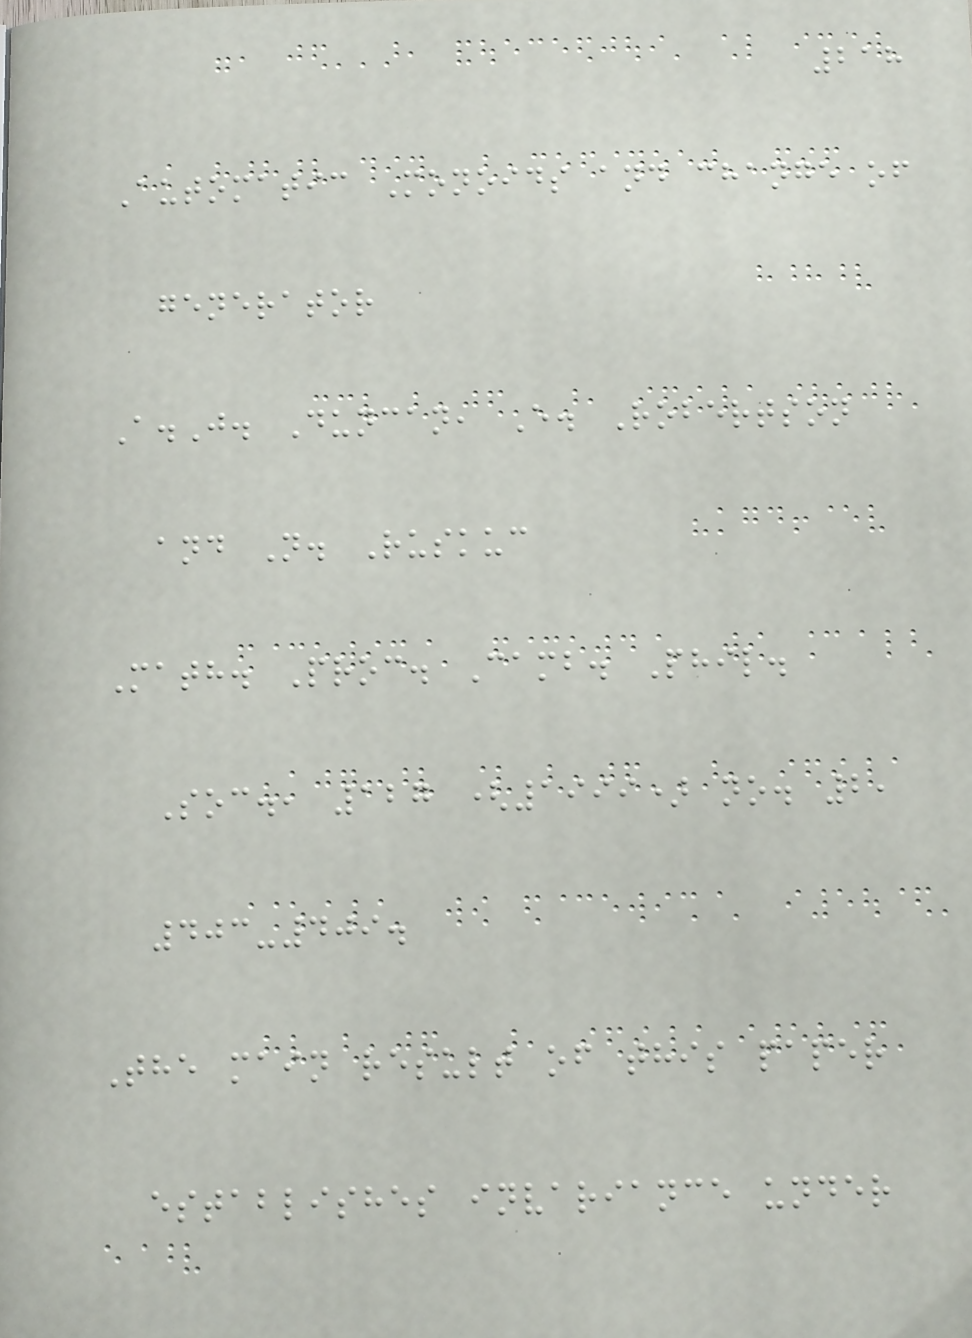218
Automatic Monoids and change of
generator
A.J. Duncan, E. Robertson
and N. Ruskuc
Math. Proc. Camb. Phil.
Soc., 127 (1999) no. 2,
403-409.
The main result of this paper
establishes invariance under
